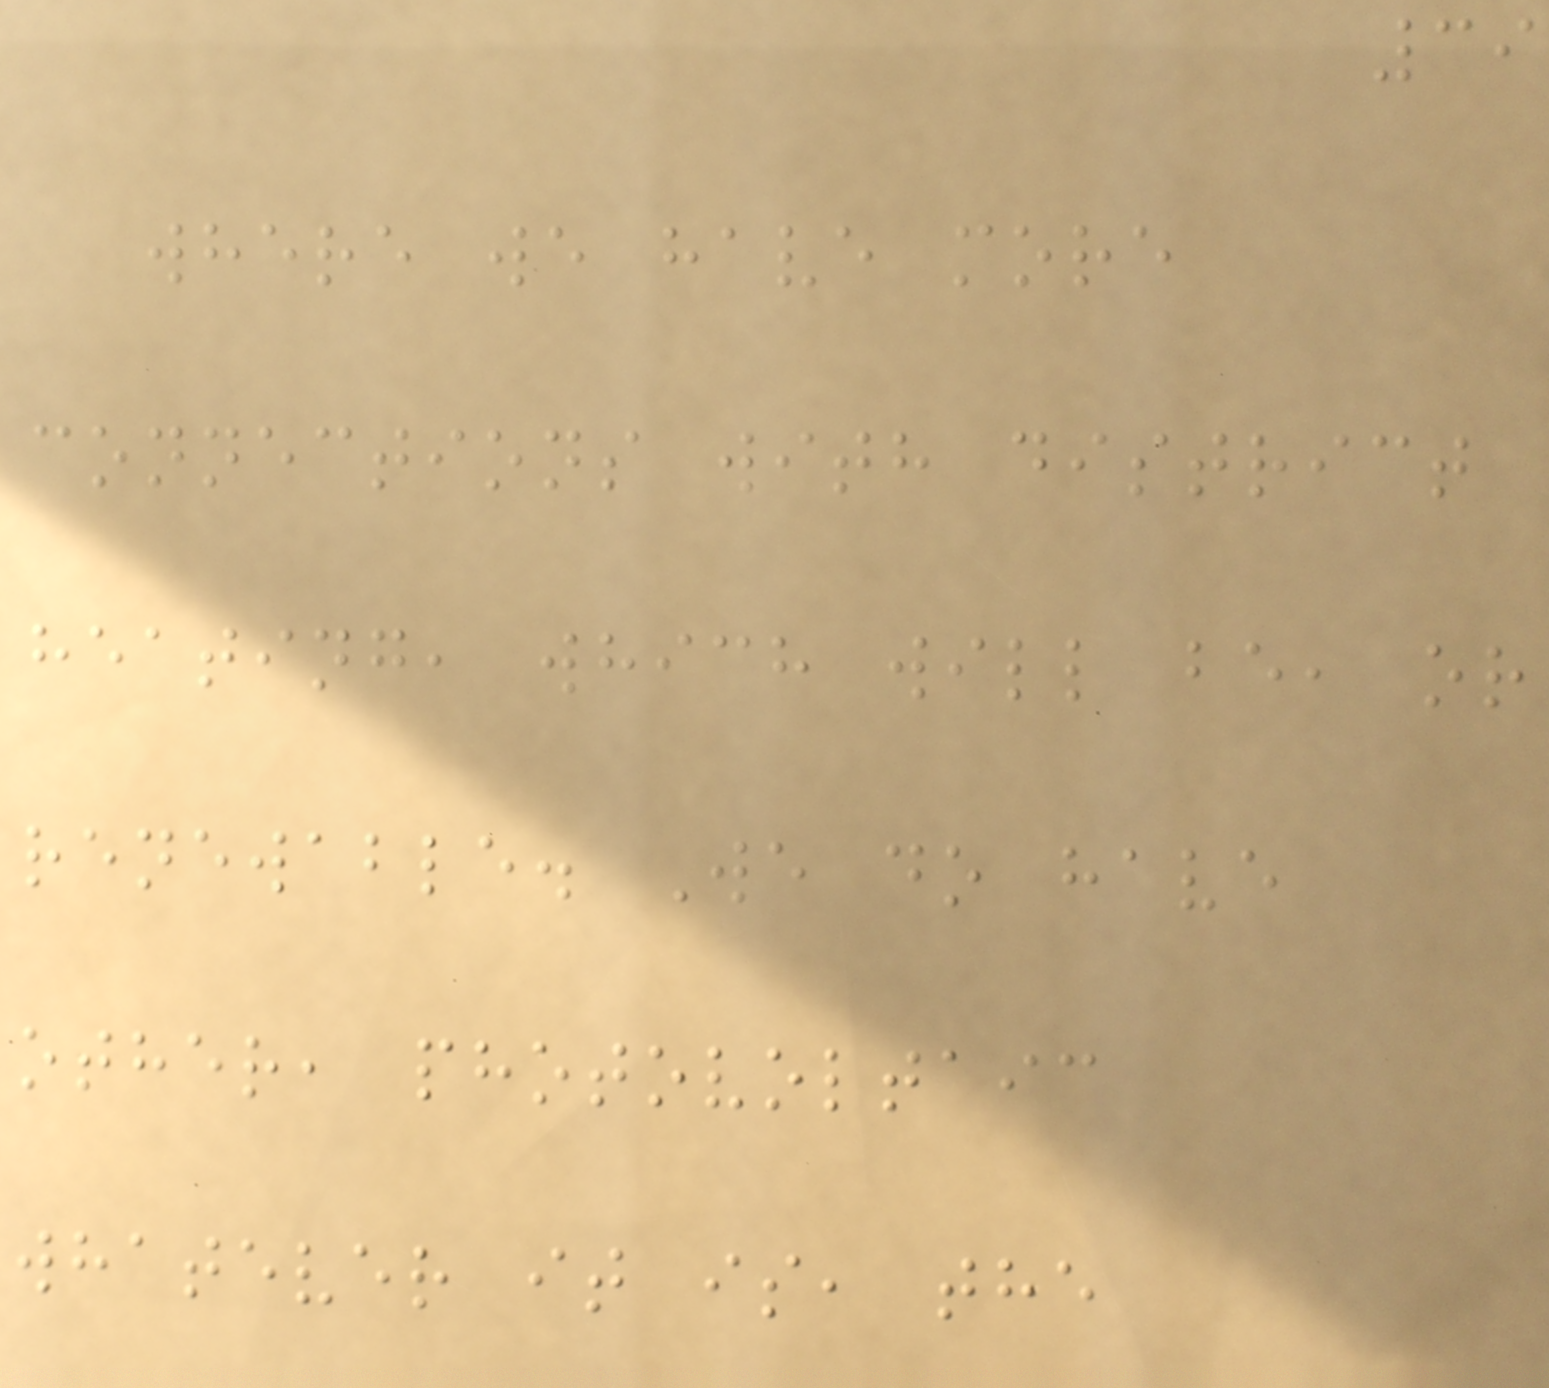39
where we have more
connections with district
heating, which will be, or
renewable. We do have
other, photovoltaic
whatever it is, the
